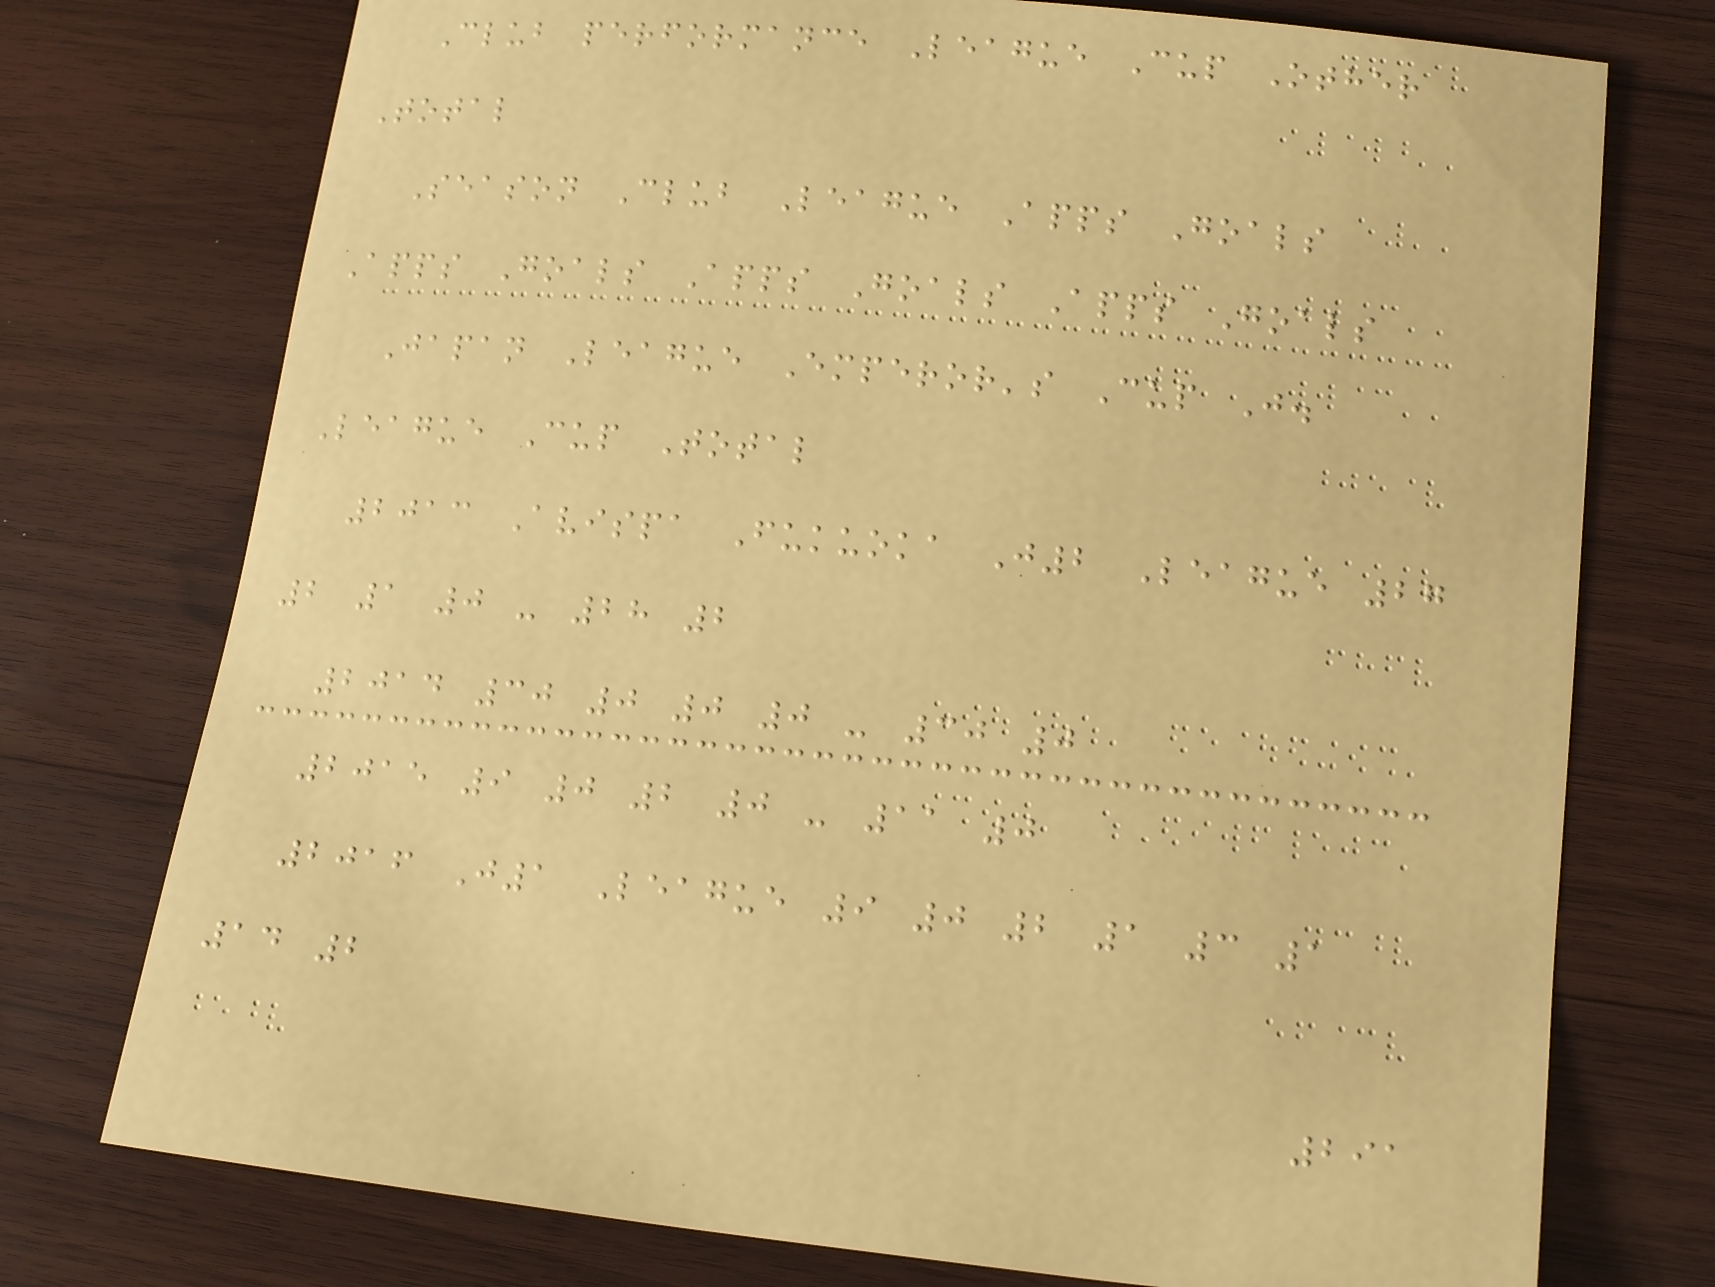Club performance League Cup Other
Total
Season Club League Apps Goals
Apps Goals Apps Goals Apps Goals
Japan League Emperor's Cup J.
League Cup Total
2013 Avispa Fukuoka J2 League 27
2 1 0 - 28 2
2014 30 0 0 0 - 30 0
2015 9 0 2 0 - 11 0
2016 J1 League 9 0 2 1 3 1
14 2
291
